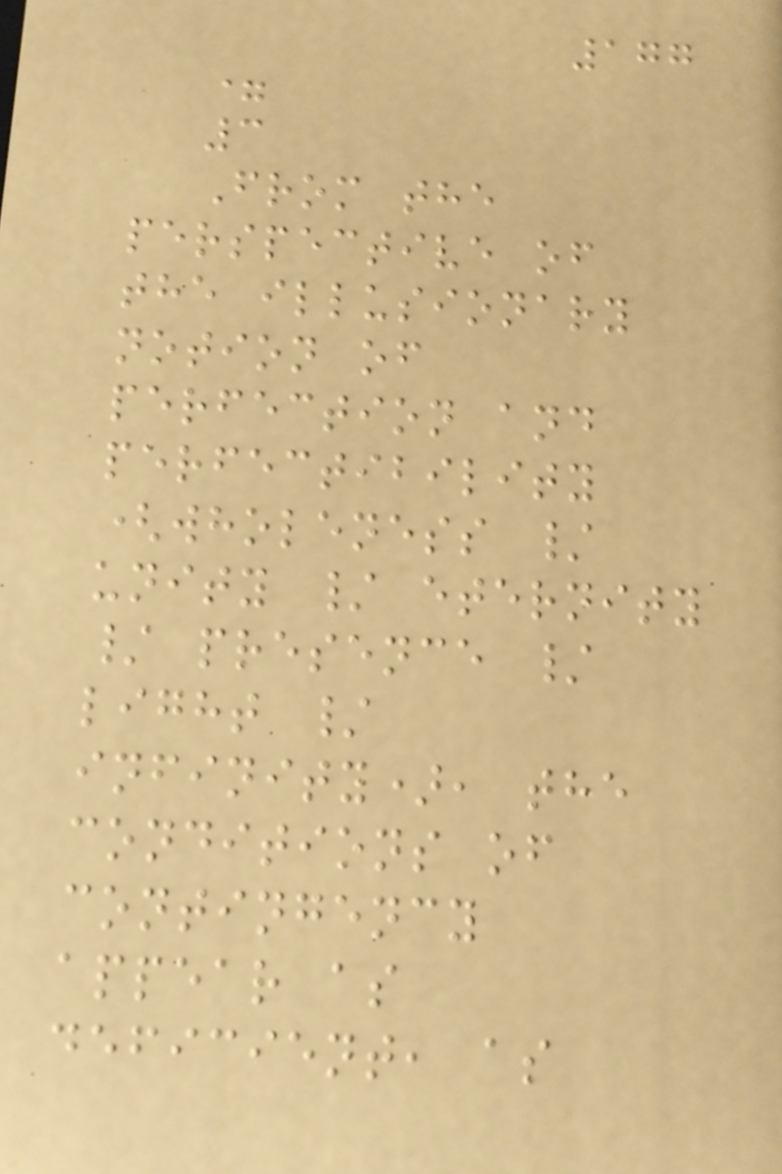177
=
3
From the
perspective of
the illusionary
notion of
perfection and
perfectibility
(wholeness /
unity / eternity
/ presence /
light /
infinity), the
conditions of
contingency
appear as
deficient, as
